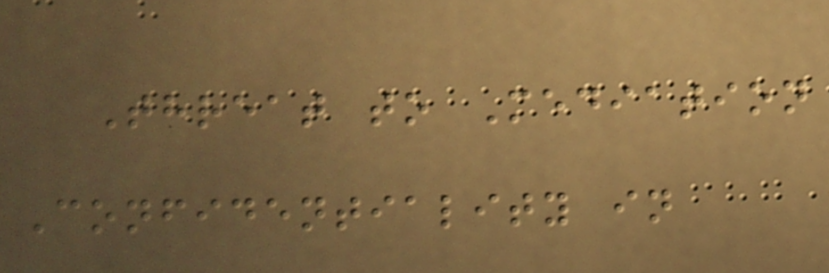Threat to Mediation
Confidentiality in
